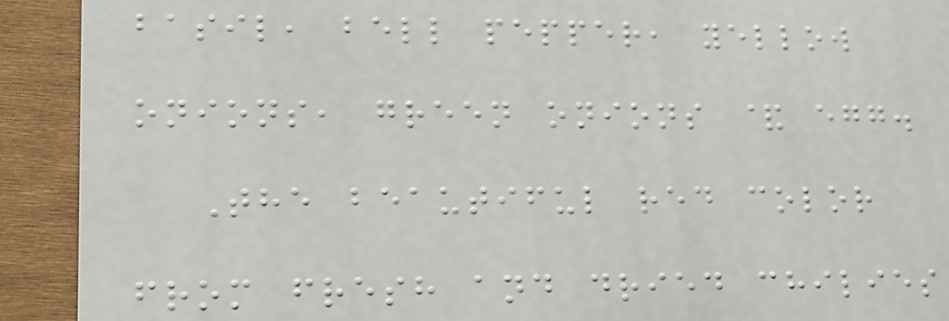basil, bell pepper, yellow
onions, green onions & egg.
The beautiful red color
from fresh and dried chilies
